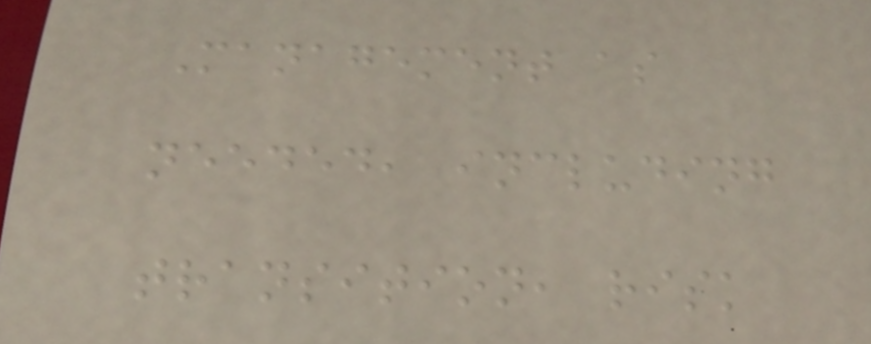Management as
needed, including
transition, risk
